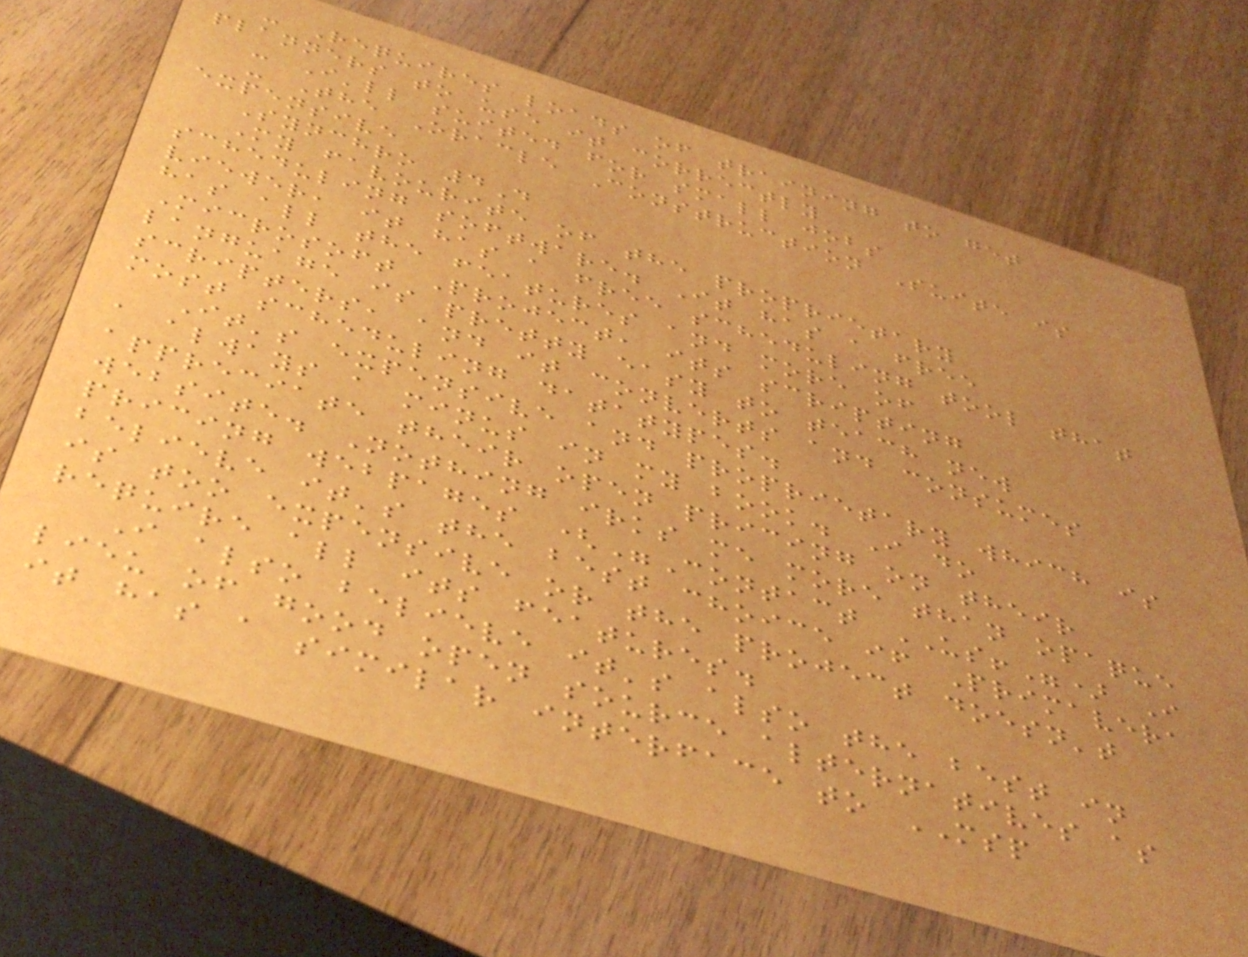- Requires loads of training to get
planners to use it correctly
- I'll suited for small jobs
- The Oracle Construction Suite is
expensive
Synchro 4D
My favourite of the proprietary
scheduling software. It has a free
viewer, it has a free scheduling tool that
has all the features and more of
Microsoft Project, its scripting
language is pretty easy to teach new
scripters, and it converts and consumes
most scheduling datatypes.
It's expensive and proprietary which is
a always a minus in my book. I do
appreciate their open pricing on their
website. Nothing irks me more than opaque
pricing webpages ("Contact US!") I
believe it's the best choice if Primavera
is too expensive or the project doesn't
require all its features.
I also believe it's also the best in
lieu of good open source alternatives as
it has a similar interface to MSP
